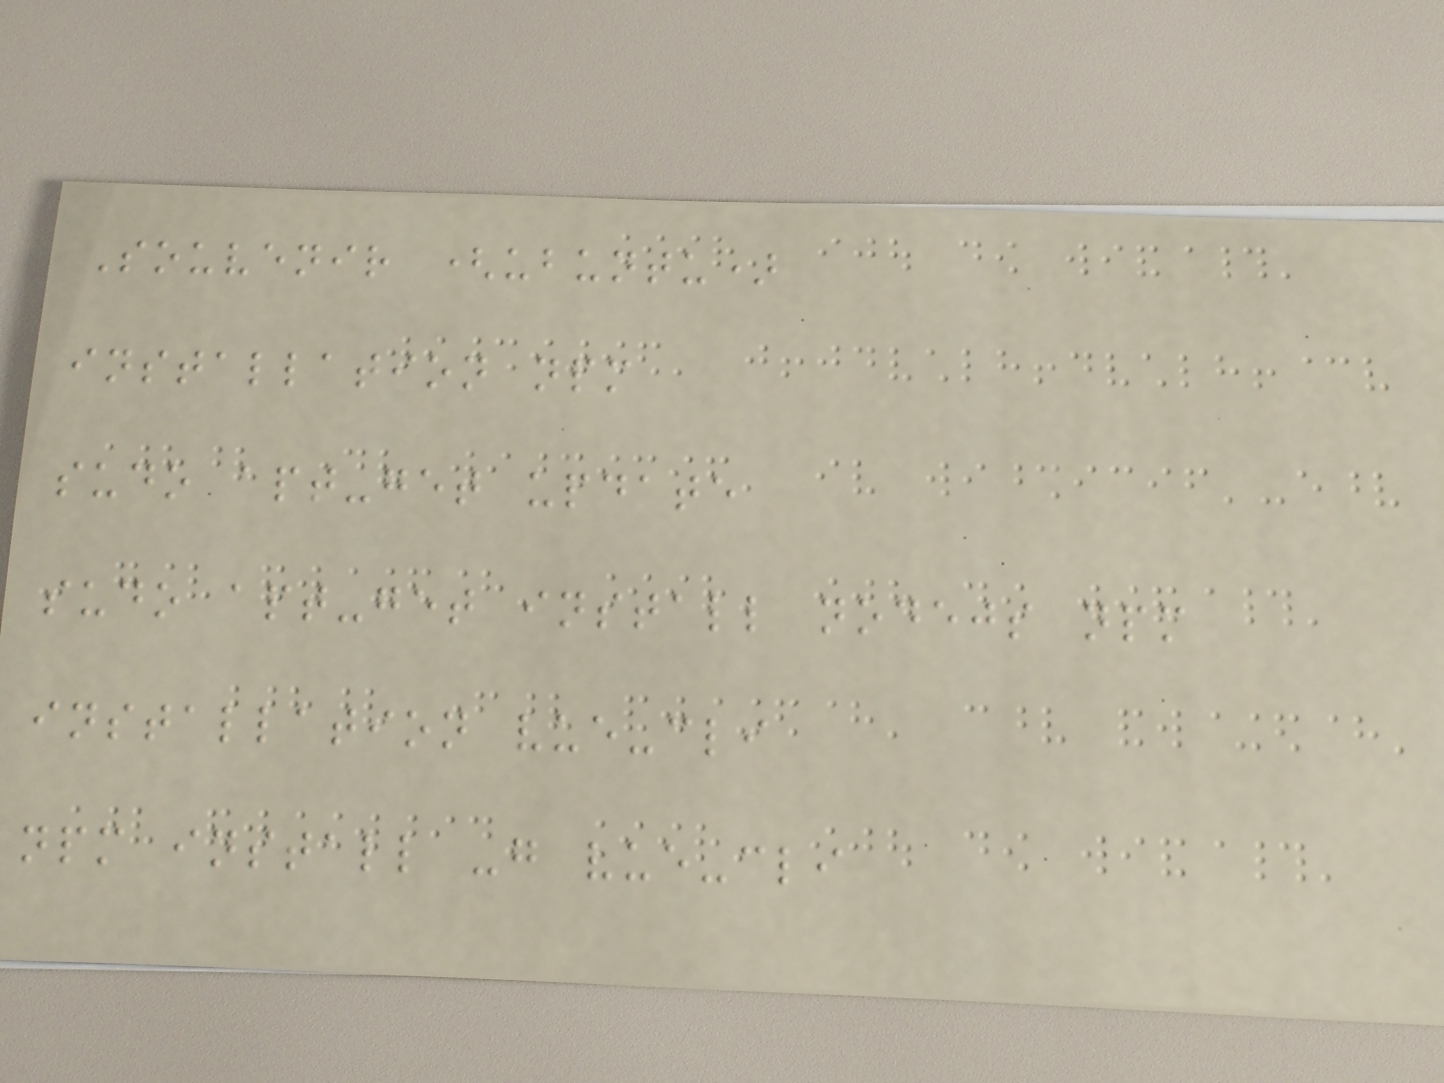Souvenir (ubuntu)
installation npm
sudo apt-get update
sudo apt-get install nodejs npm
installation vue-cli
npm install -g vue-cli
